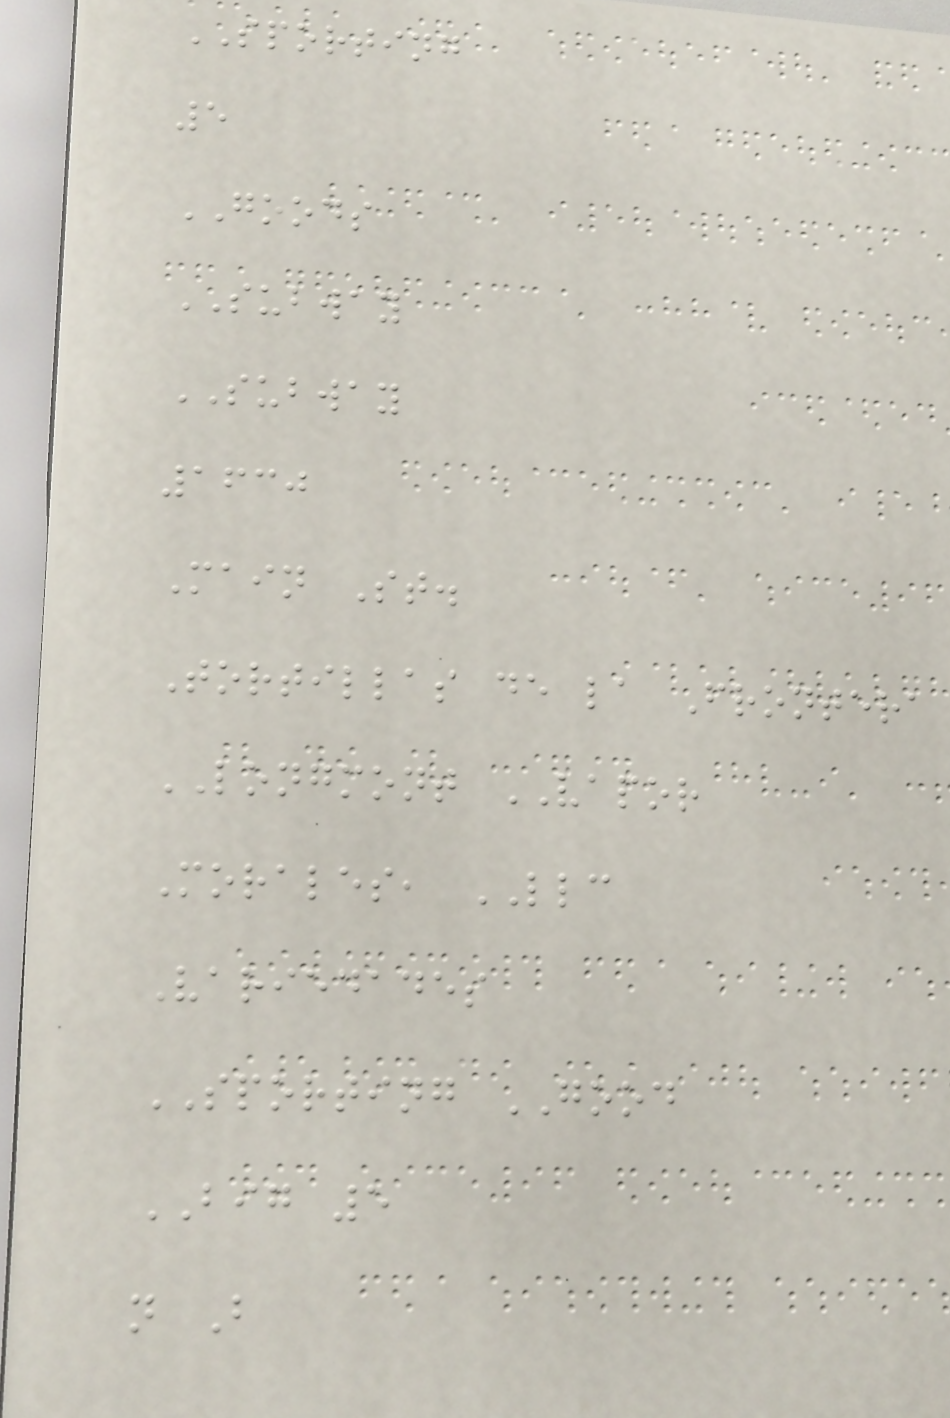SPORTING
5
GOODS
SUBWAY
SUBWAY
1630
Main St.
Tortillas de la Frontera
LONGMONT VAPOR
Morales, LLC
Variedades
SPORTING GOOD
BIG 5
n B
